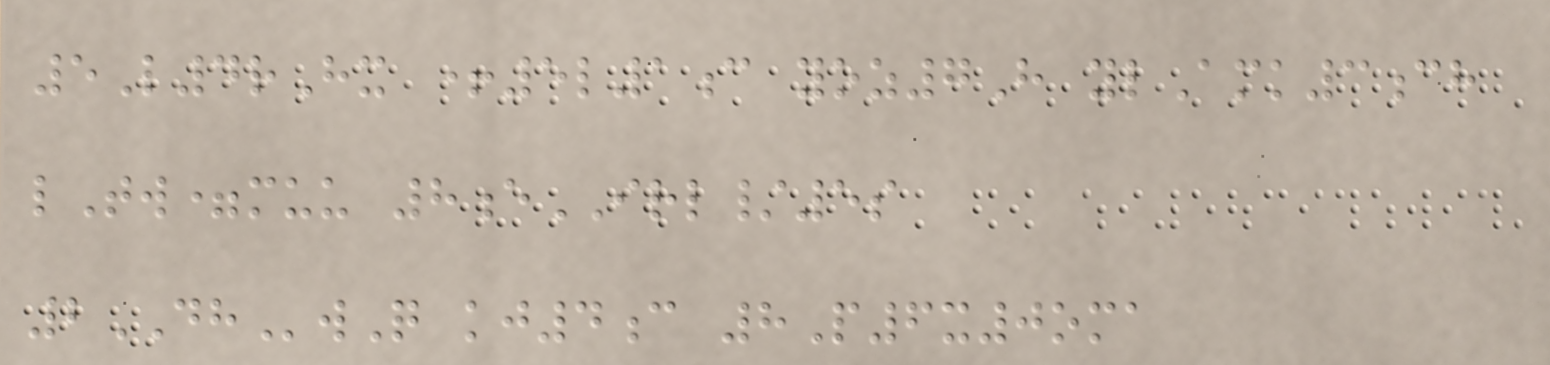5L4rHx +5l1c yoz7H ylAmk3ch
lTw=muu 8eIRL/5s
2DHwQ kj4c 8P6x0oma
